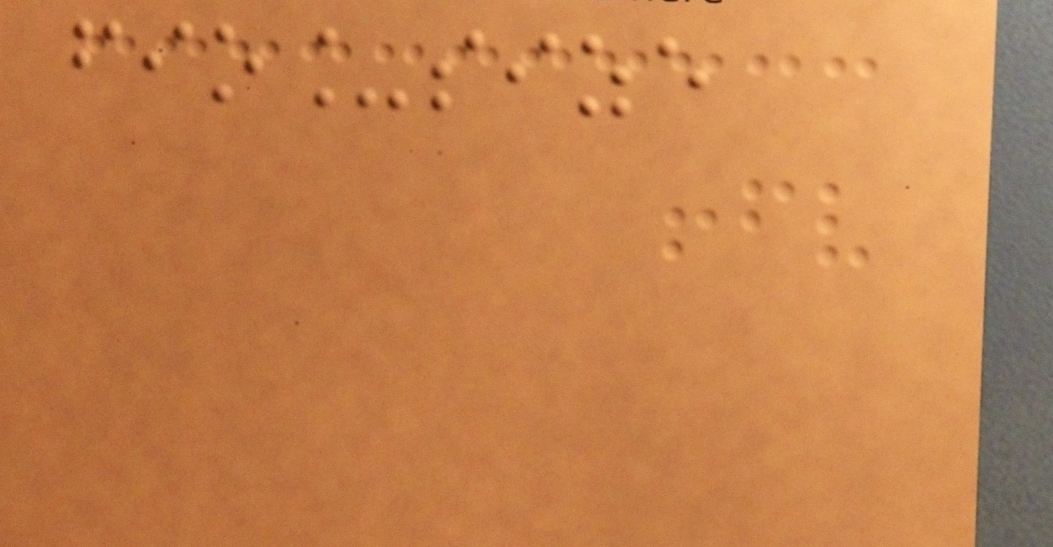fio_size
